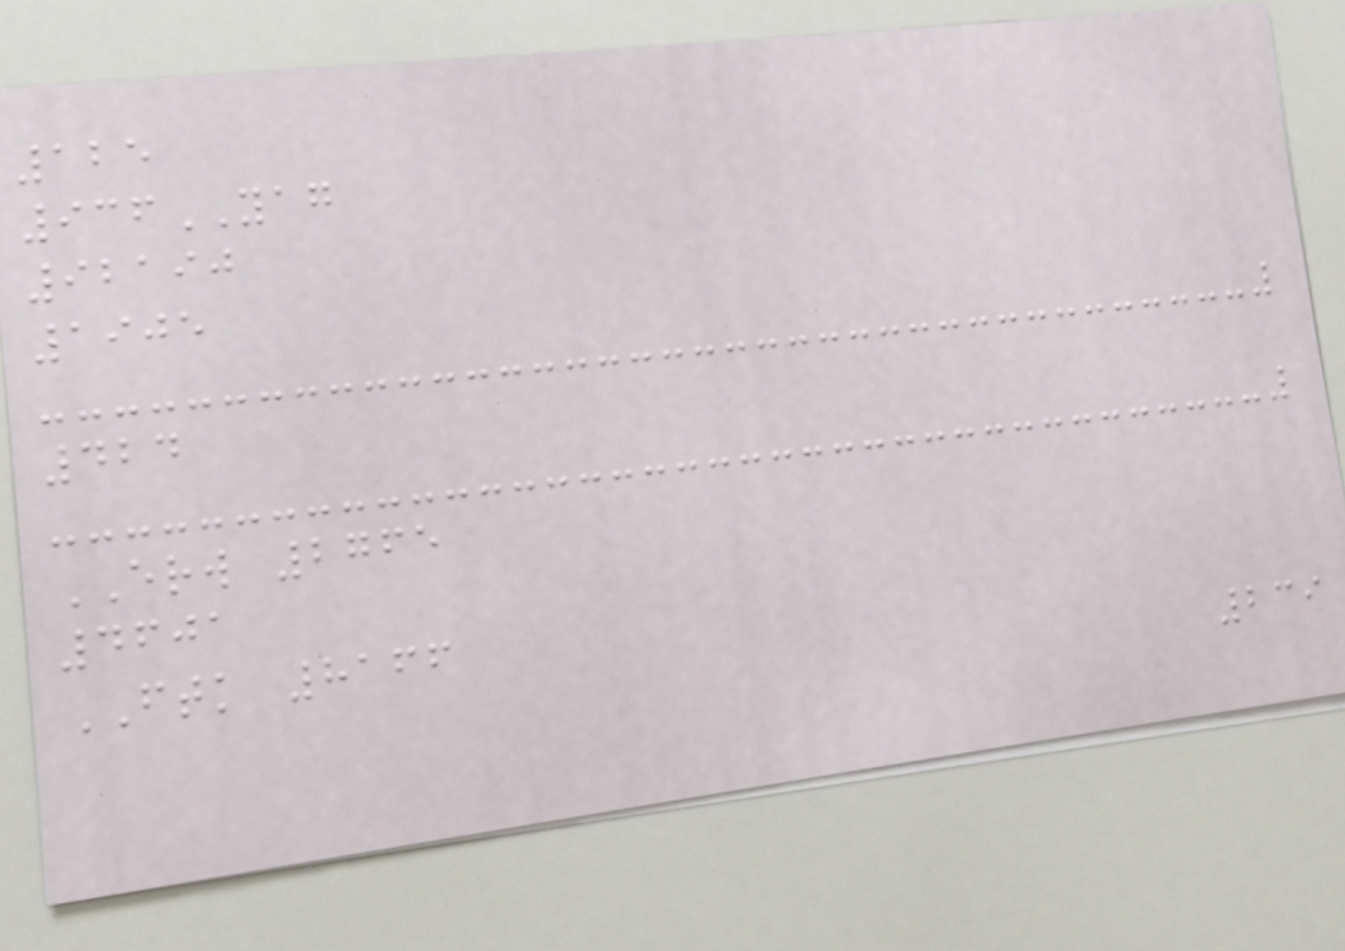125
936YAG
92190
1905
424
ERW 2765
4601
FTK 8166
239
